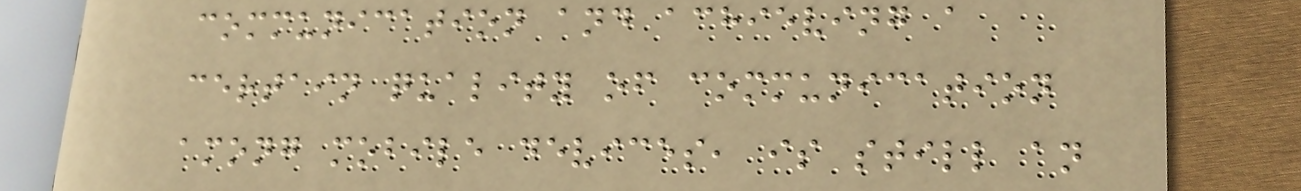communication and achieving a
certain quality of communication
among mobile devices, is still an
